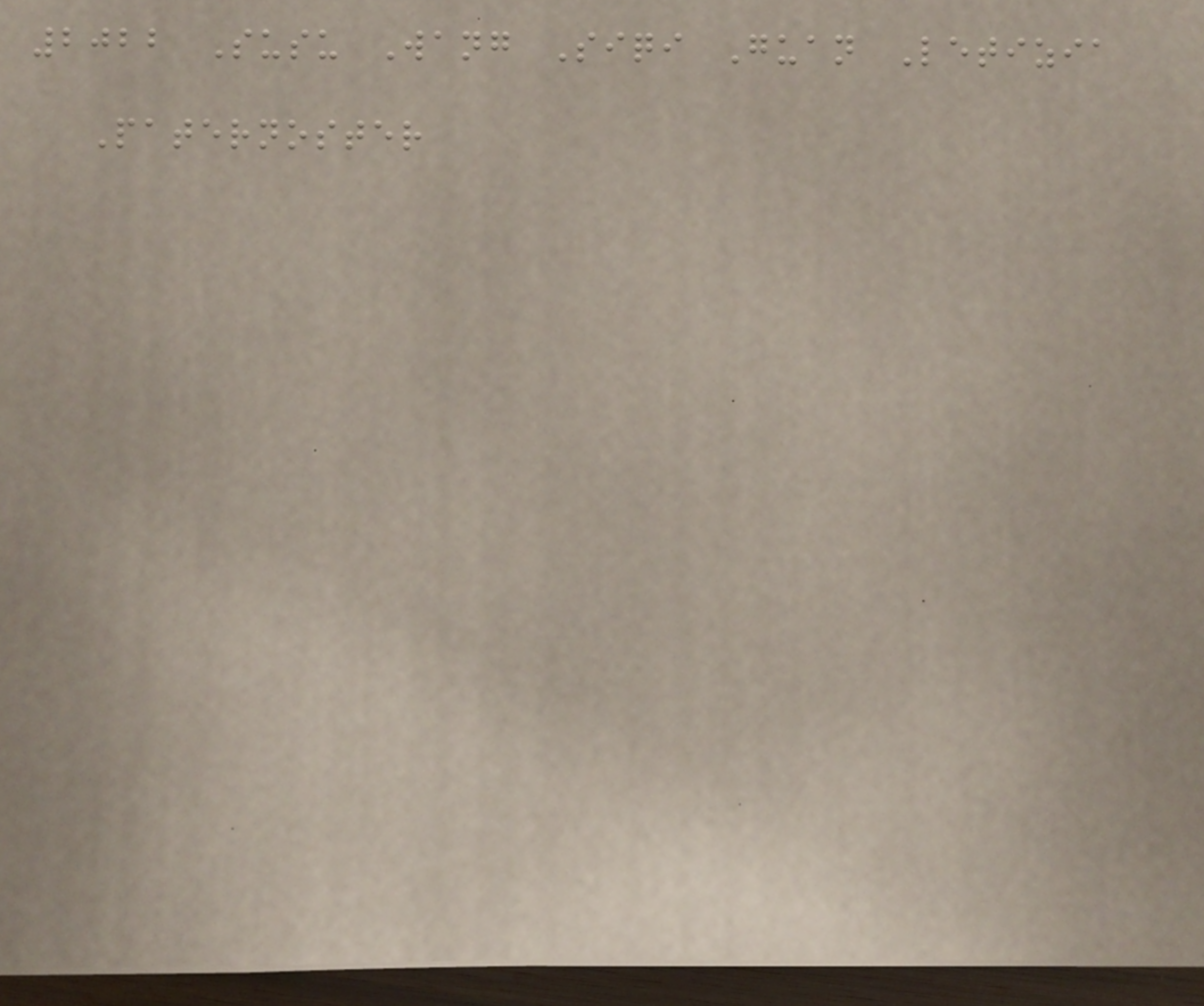2022 Susu Wang Siqi Guan Letizia
Paternoster
